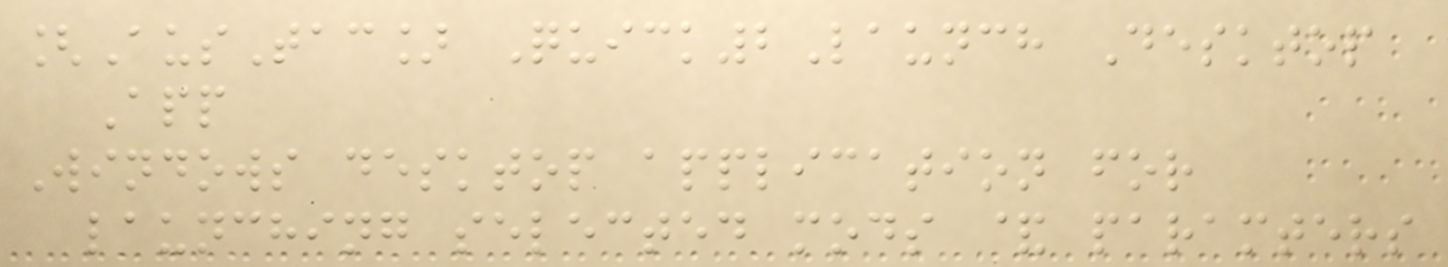[AusTac] Quick2Launch Desktop
App
Windows desktop application for
launching selected mods & paramters
